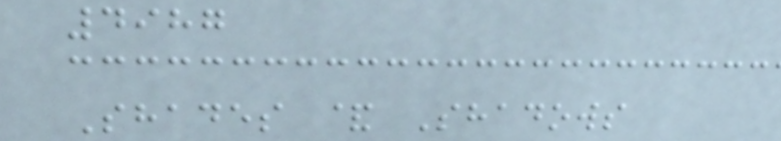4987
Shades & Shadows
